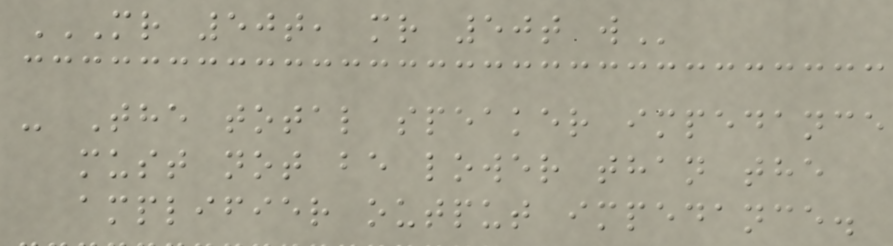MR 50T, MR 50T W
- The total speaker impedance
must not be lower than the
amplifier output impedance.
